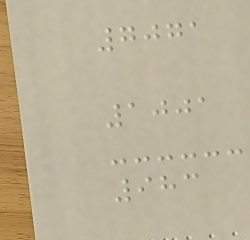7071
1001
983
